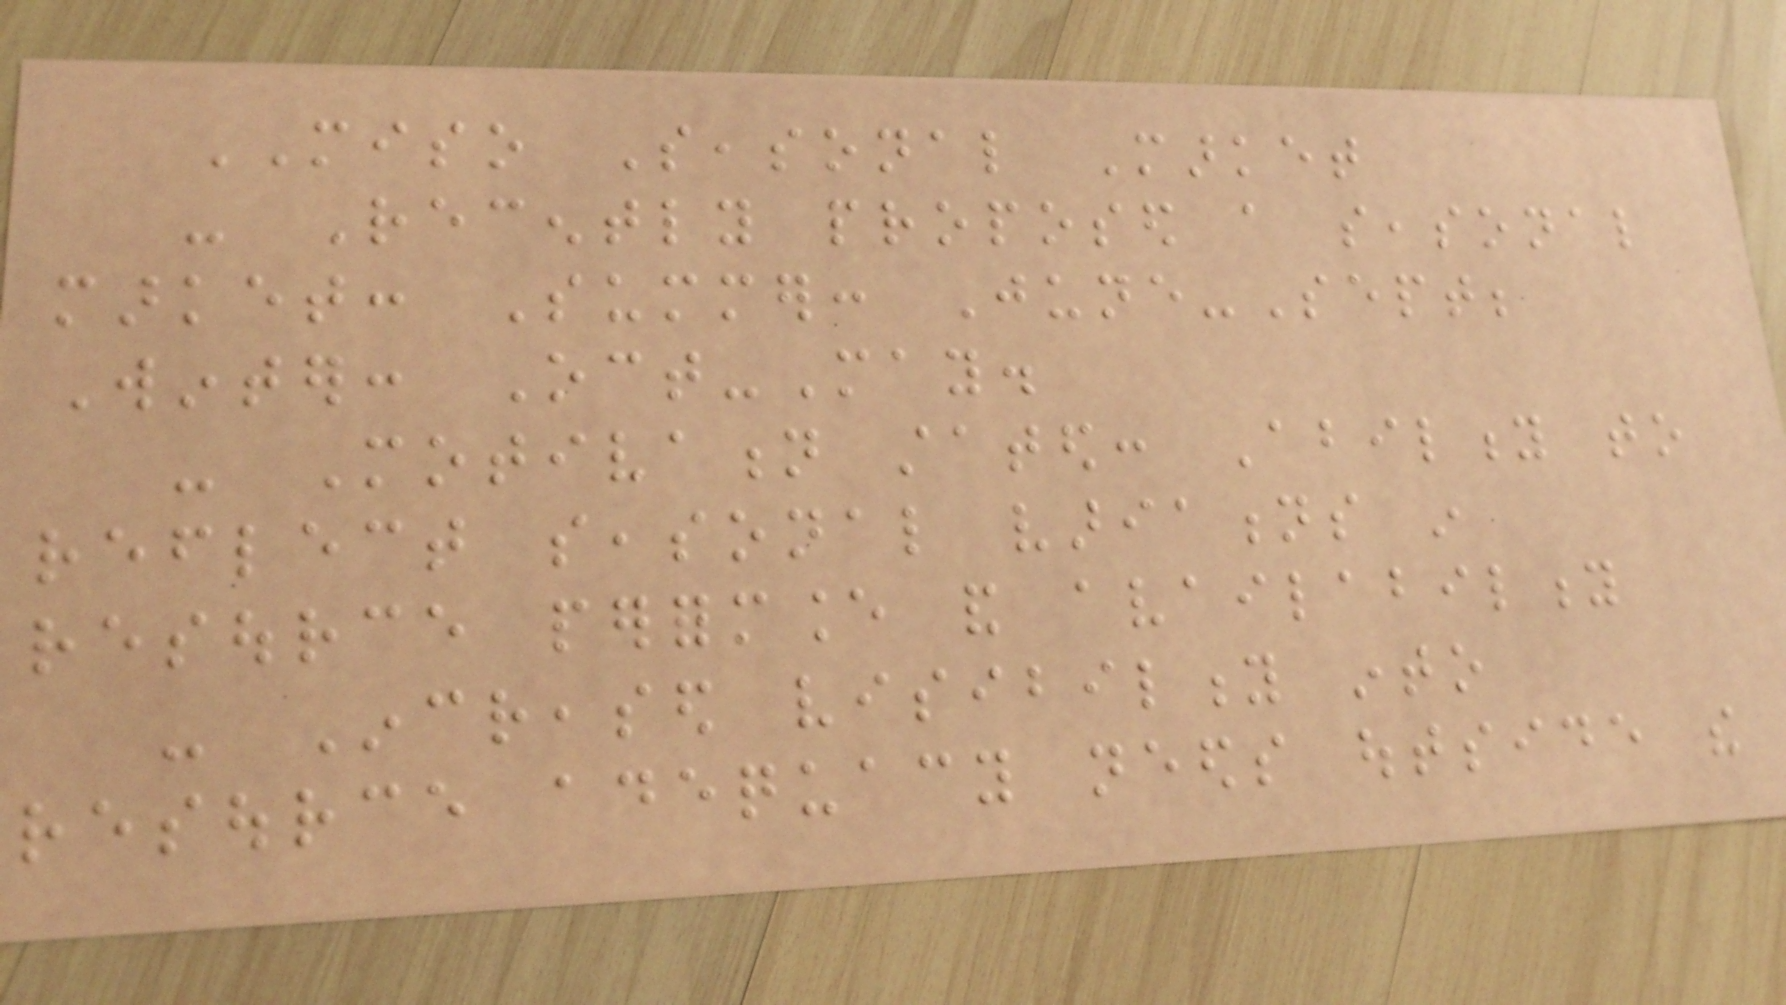MISO Seasonal Market
- Recently proposed a seasonal
market: Summer: June-Sept;
Winter: Oct-May.
- Motivation stated: Ability to
reflect seasonal variations in
resource performance and availability
- Increased visibility into
resource adequacy needs outside the
